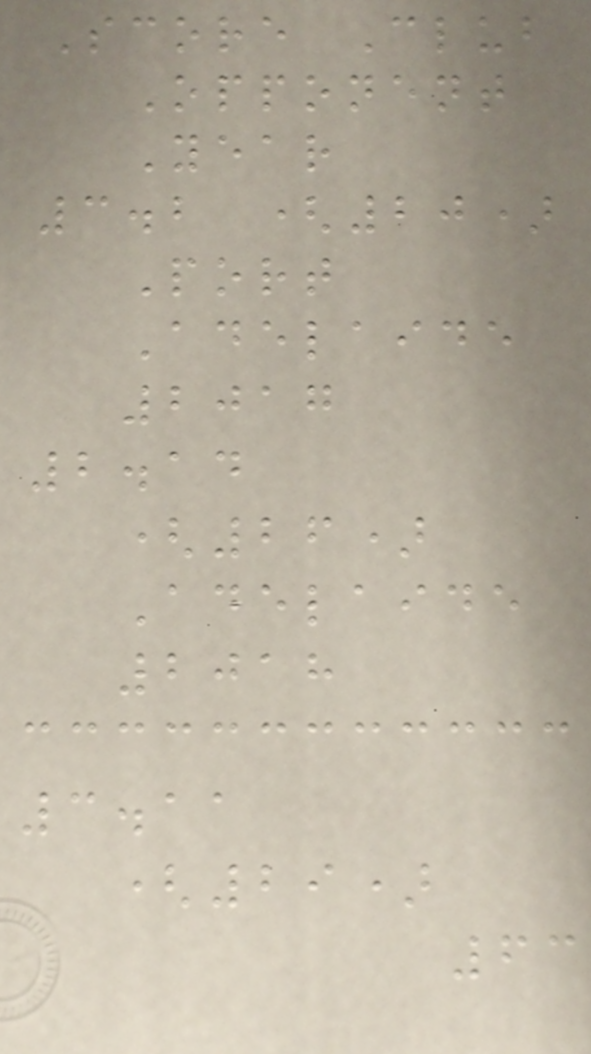Score Club
Opponent
Year
3.2 (20)
Port
Adelaide
2017
2.14
(26)
Adelaide
2018
3.11
(29)
63
